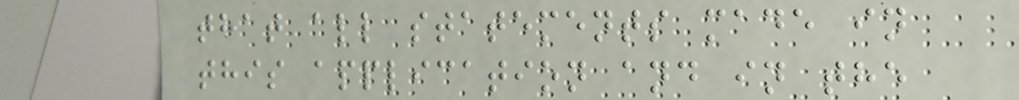that all statements made in
this application and in the
